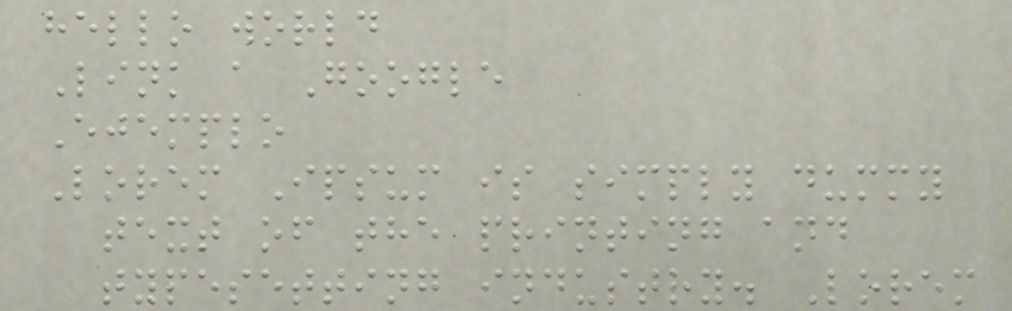hello world
Link a Google
Ejemplo
Lorem Ipsum is simply dummy
text of the printing and
typesetting industry. Lorem
